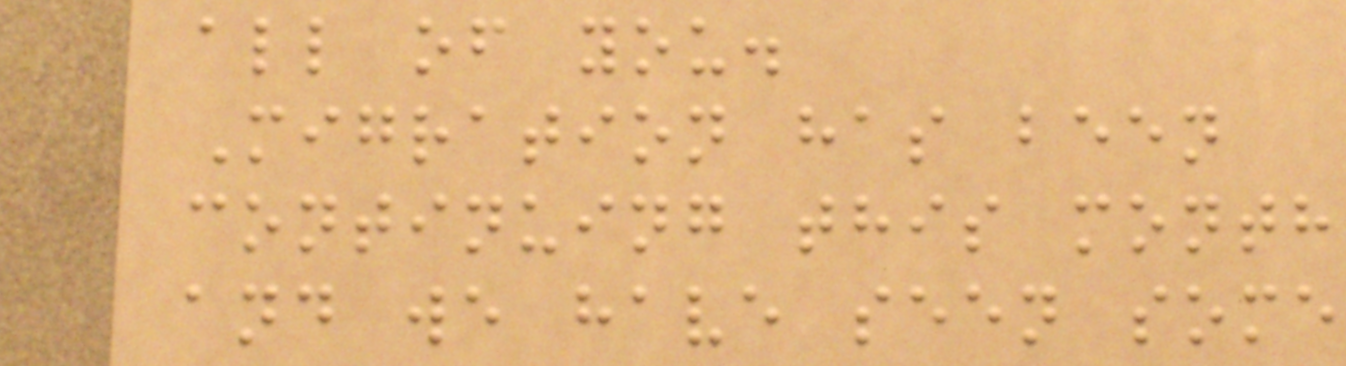all of you.
Migration has been
continuing this month
and we have seen some
